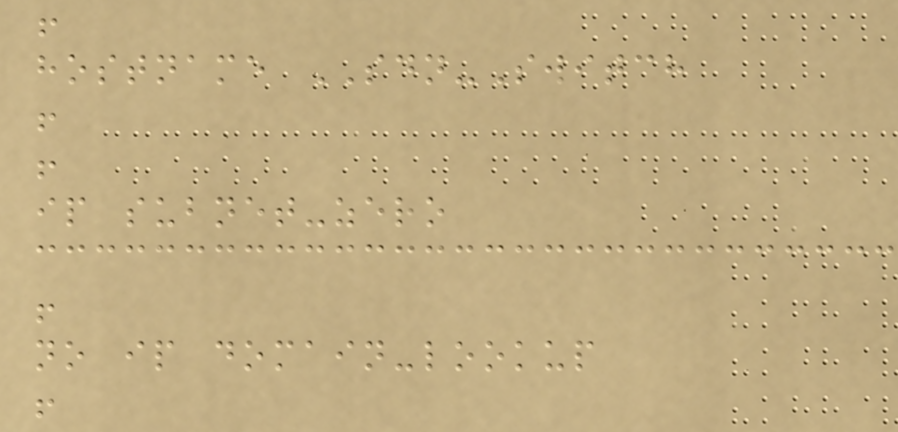!
hostname SDN-Switch
!
!
ip subnet-zero
!
no ip domain-lookup
!
